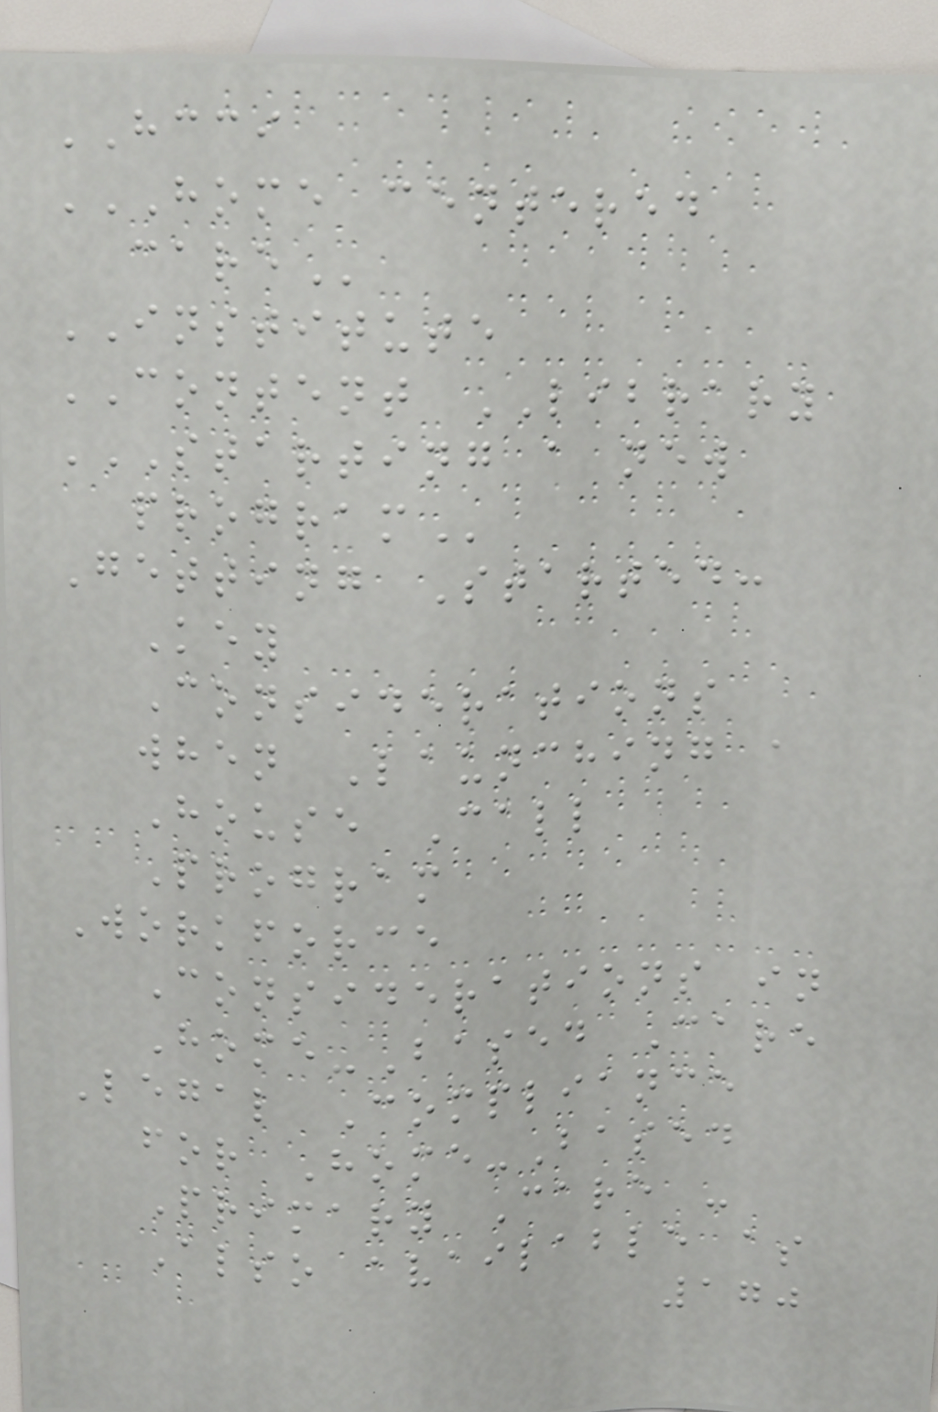HCCI
HOME CENTERED
CARE
INSTITUTE
CONTENT LIBRARY
STARTING A NEW
PROGRAM
Getting Started:
Key
Considerations
when Launching a
House Call
Program
Workforce
Considerations in
Home-Based Care
Legal Compliance
for Home-Based
Primary Care -
Also available as
170
